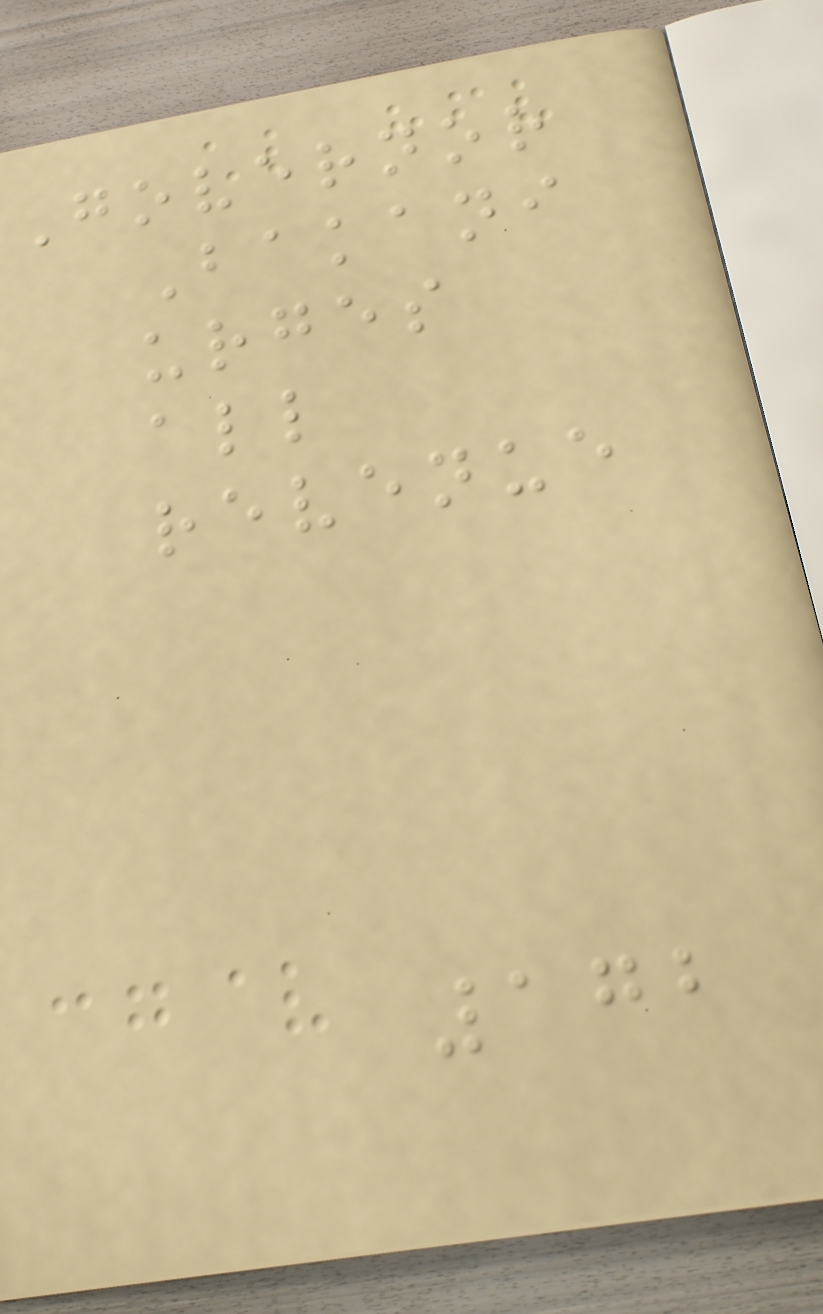Governor
Bakani
urges
all
revenue
172
